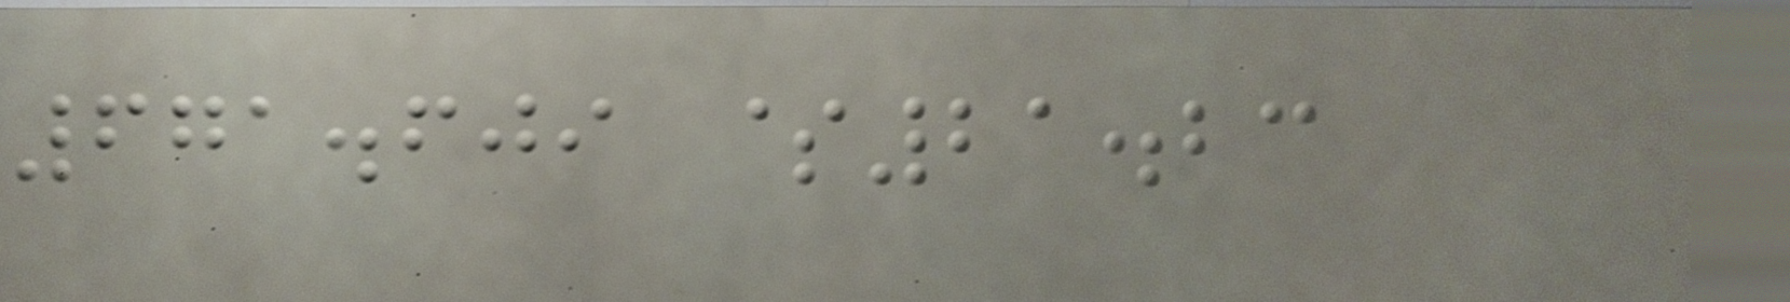671.609 $21.23
